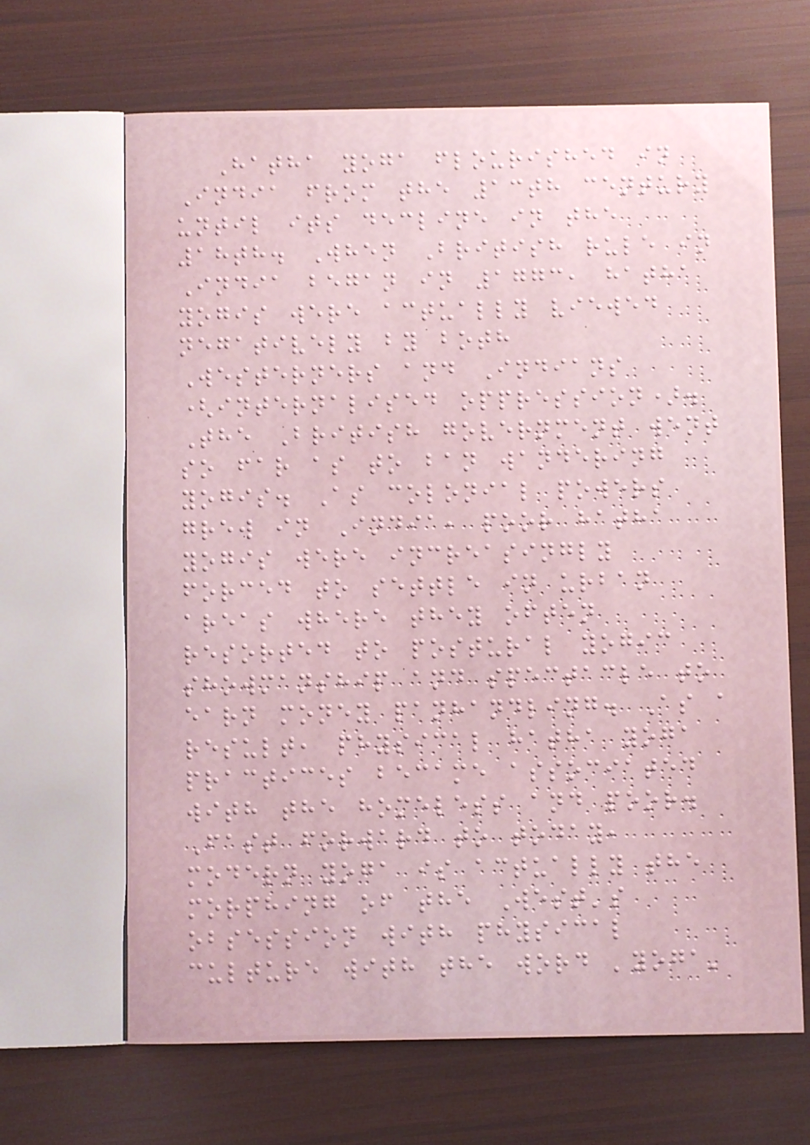Hatha yoga flourished in
India from the 13th century
until its decline in the
18th. When British rule in
India began in 1773, hatha
yogis were actually viewed
negatively by both
Westerners and Indians
(internalised oppression).
The British government went
so far as to ban wandering
yogis. As colonial powers
grew in India, poor hatha
yogis were increasingly
forced to settle in urban
areas where they often
resorted to postural yogic
showmanship and spectacle to
earn money panhandling. As a
result, physical hatha yoga
practices became associated
with the homeless and poor.
Fast forward to today,
modern yoga is actually the
morphing of the West's
obsession with physical
culture with the word 'yoga'
